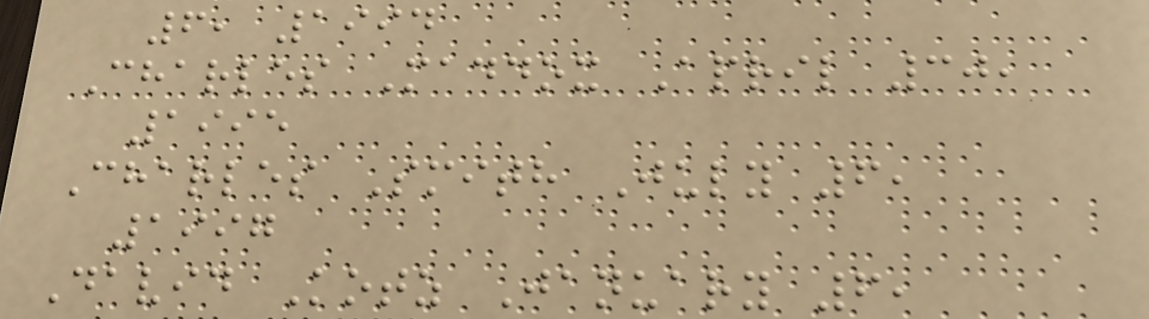6, 1994
Charles Maddox April 30,
1995
Charles Smith July 6,
1997
David Kotz January 6,
